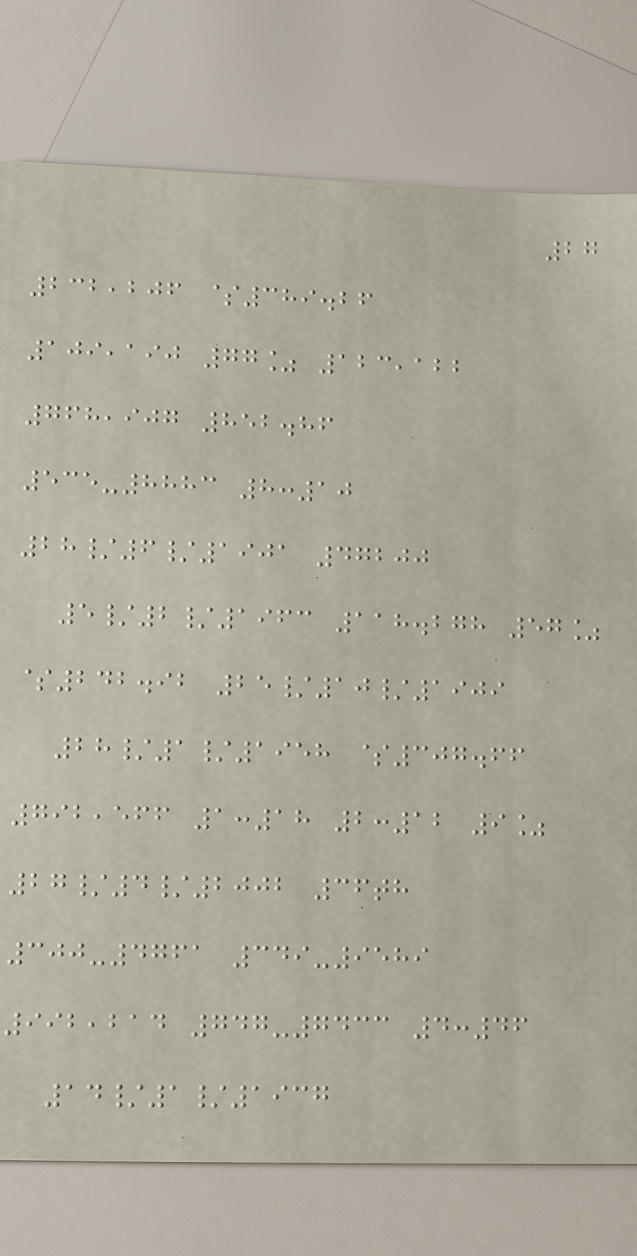27
232,206 $389.26
109,190 77% 123,122
768,907 852.86
535-8883 8:10
28/6/1901 47200
5/2/1963 118.278 57%
$242.92 25/10/1909
28/1/1958 $307.66
792,566 1:18 2:12 9%
27/4/2002 36th
300-4761 349-9589
992,214 747-7433 4:46
14/1/1937
